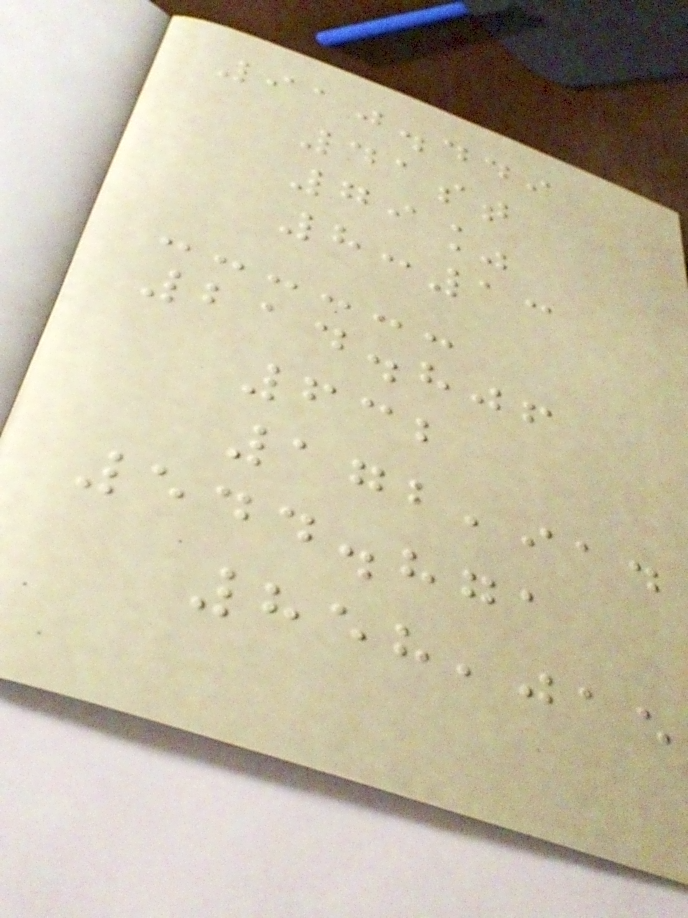910.449
41st
79%
8:13
214.806
632
172,914
544.871
858,015
